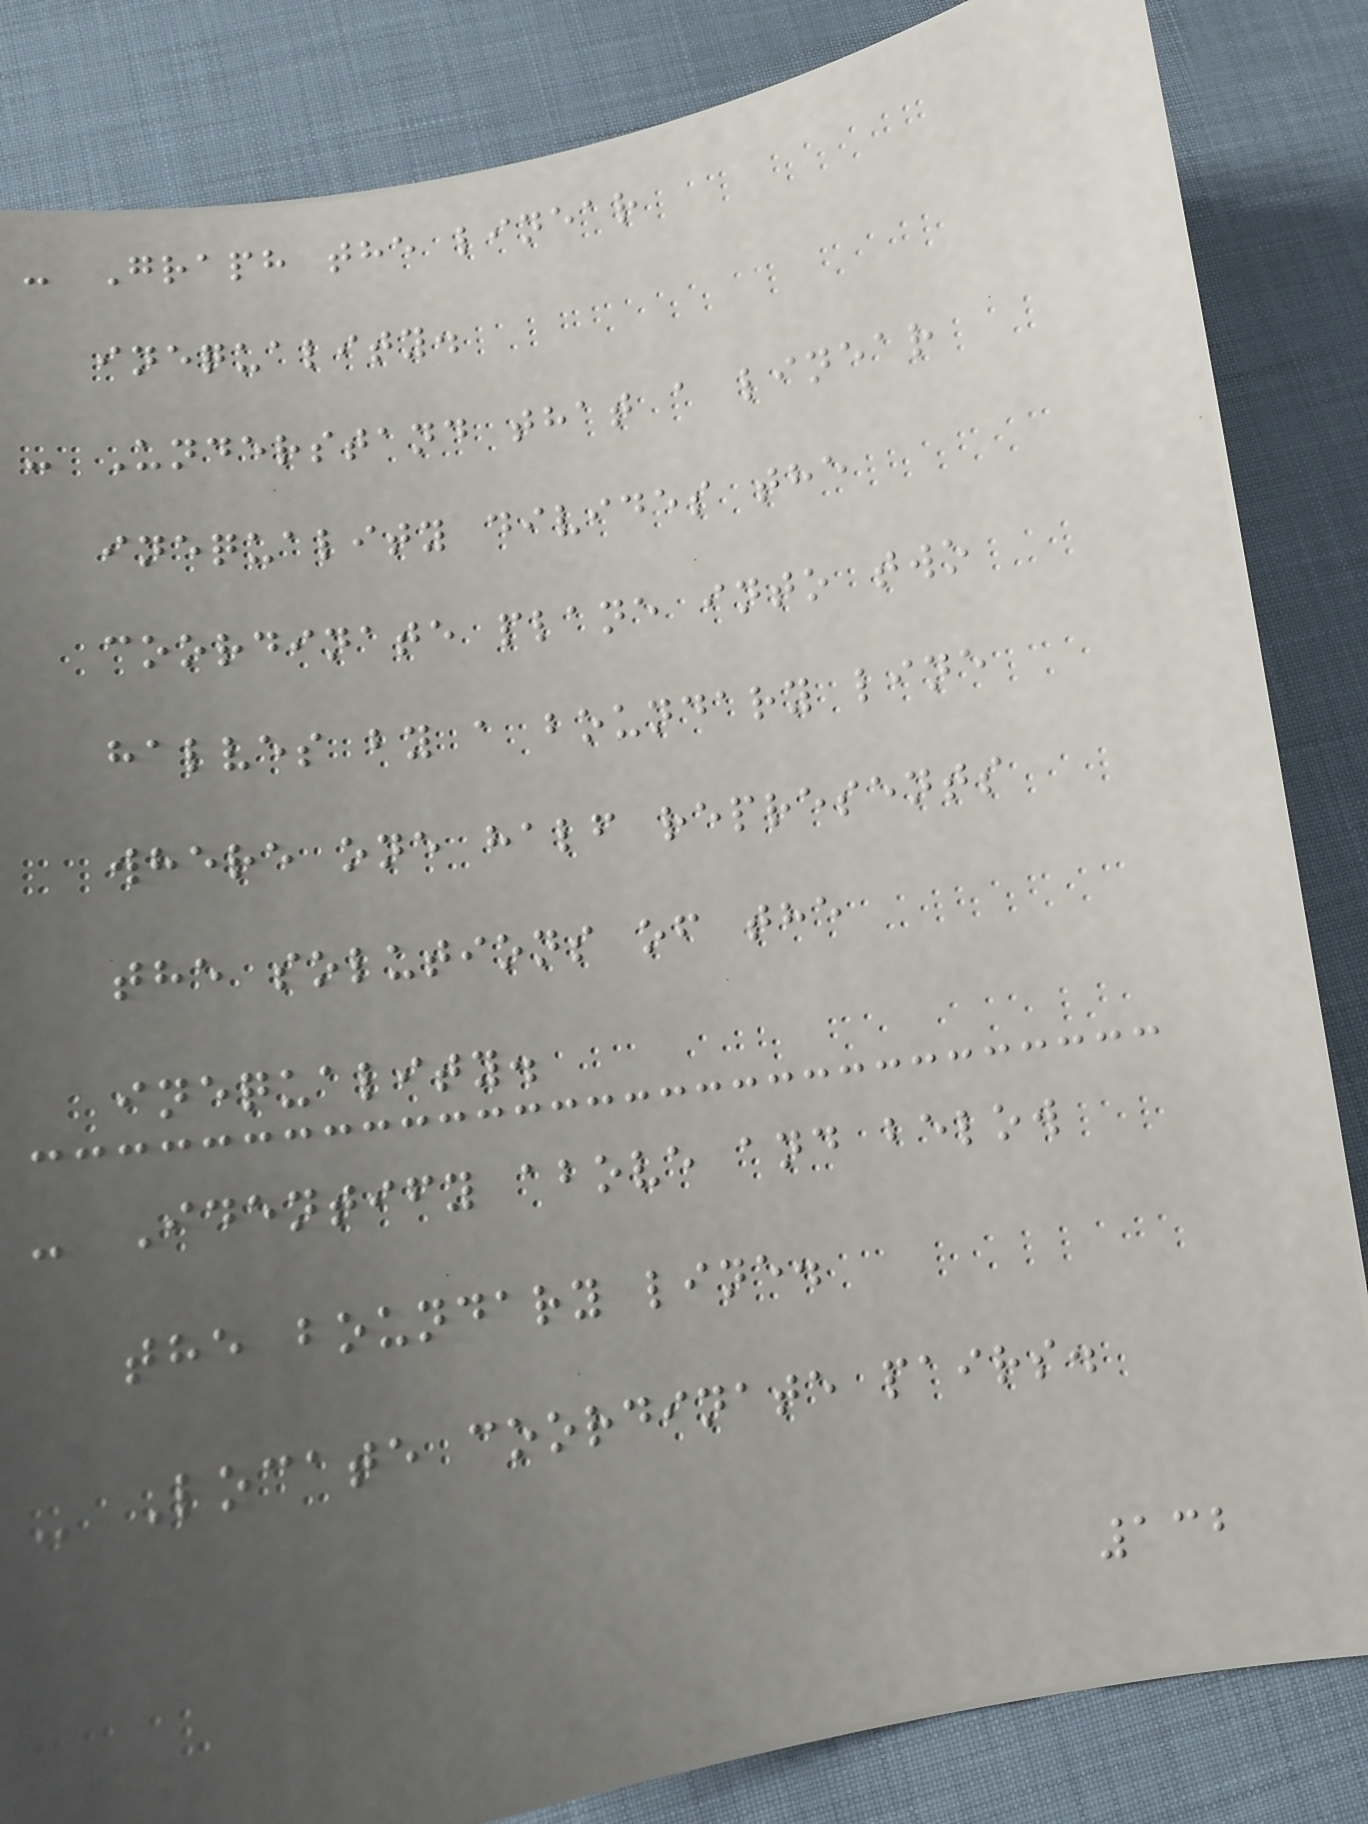- Graph the linear
inequality.
- Understand that a linear
inequality divides the
coordinate plane into two
halves by a boundary line
where one half represents
the solutions of the
inequality.
- Identify above and below
the boundary line.
- Locate coordinate pairs.
132
